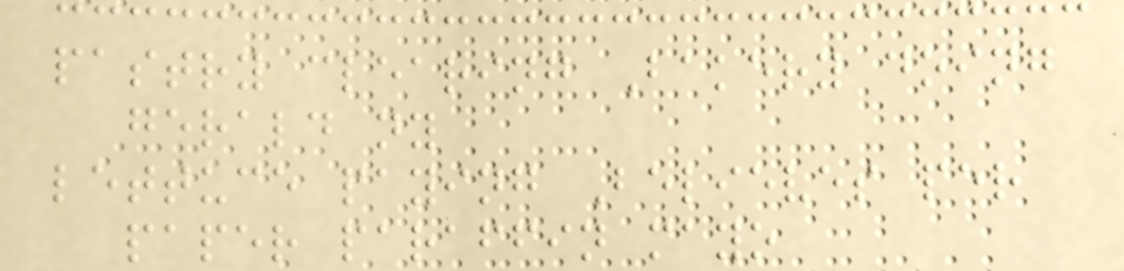pastry clearing Bakery doing
gerald ny
lettuce paying Believes per
paper paraffin mayo
